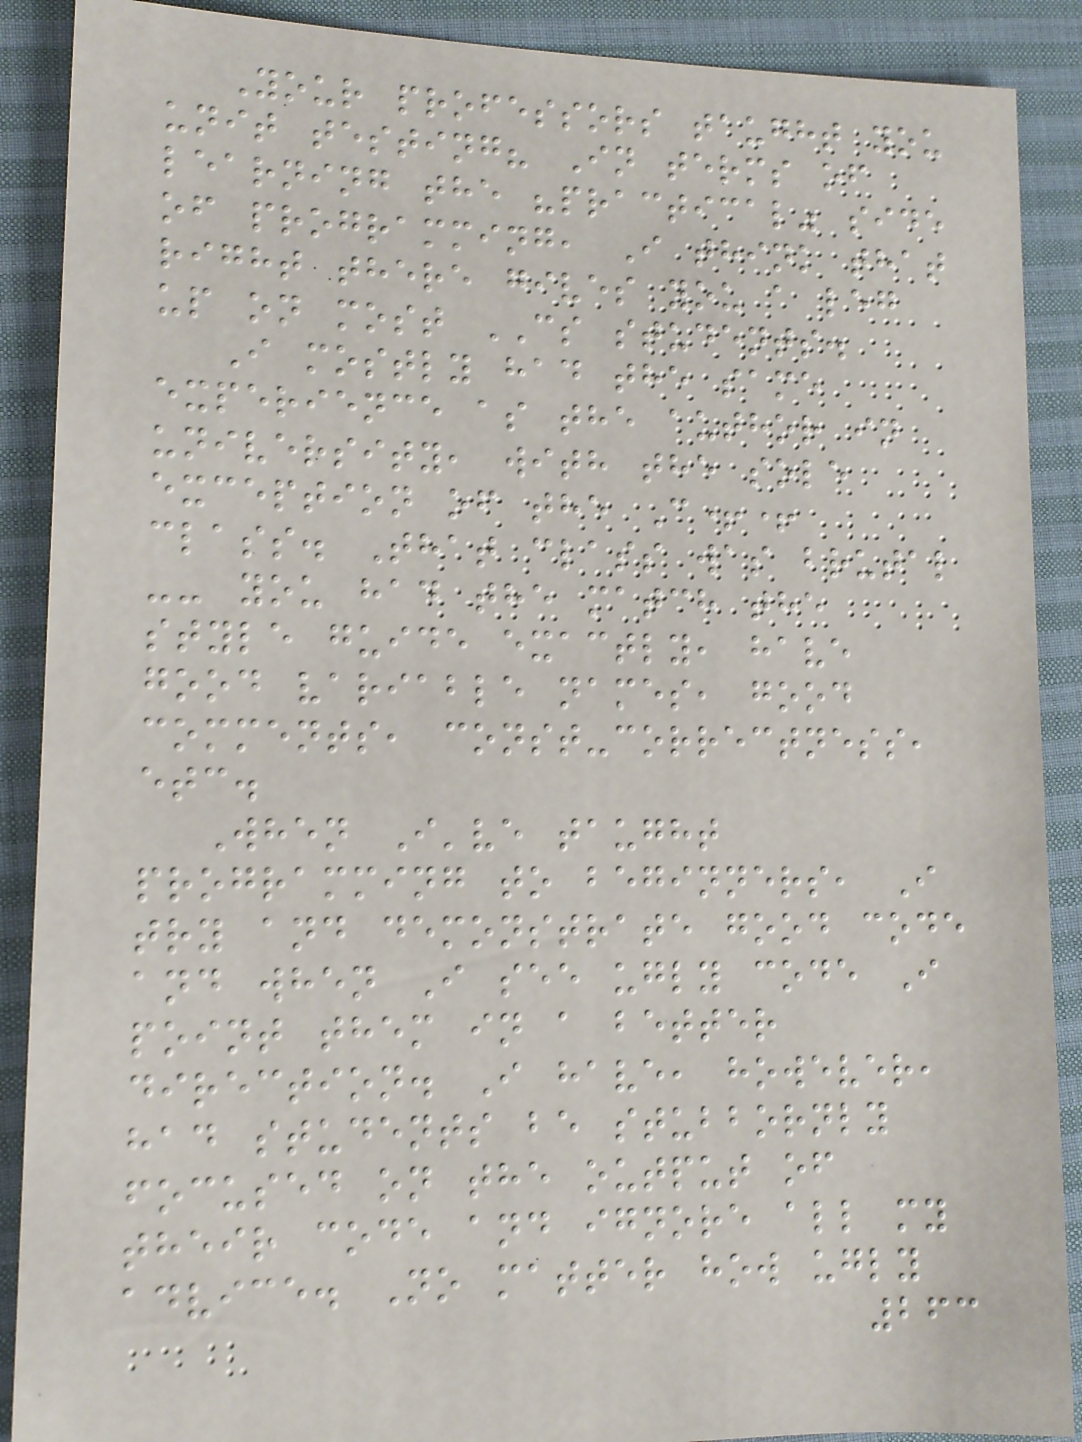Your professors taught you
unit testing? In terms of
learning the "practical" side
of programming, I think that
right there gives you a leg
up on most CS students.
I mostly had the same
experience as the author in
university, with the sole
exception of the C++
class. That class was brutal
-- you had the match the
style guide exactly, have
good variable names, good
comments, const-correctness,
etc.
When I've taught
programming to beginners, I
try and demonstrate good code
and when I see ugly code I
point them in a better
direction. I have, however,
had students be stubbornly
focused on the output of
their code and ignore all my
advice. No matter how ugly
263
